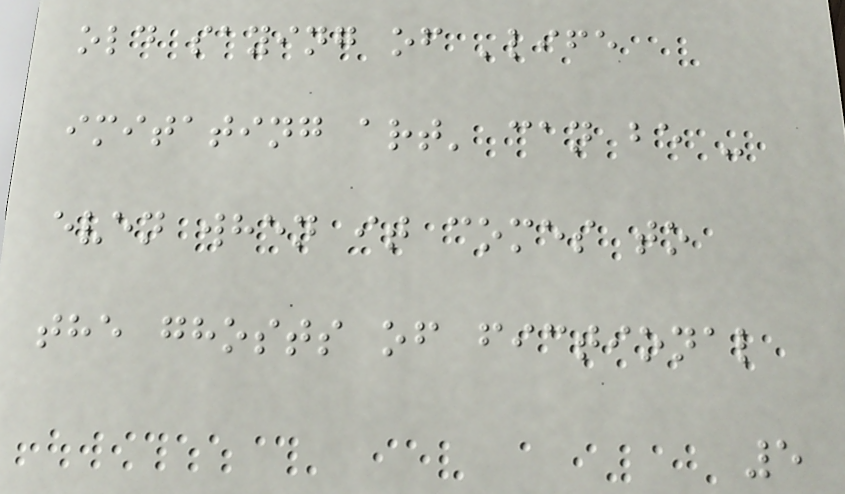old saying of 'life
imitating art' can be -
even when it comes to
the ghosts of fictional
5
